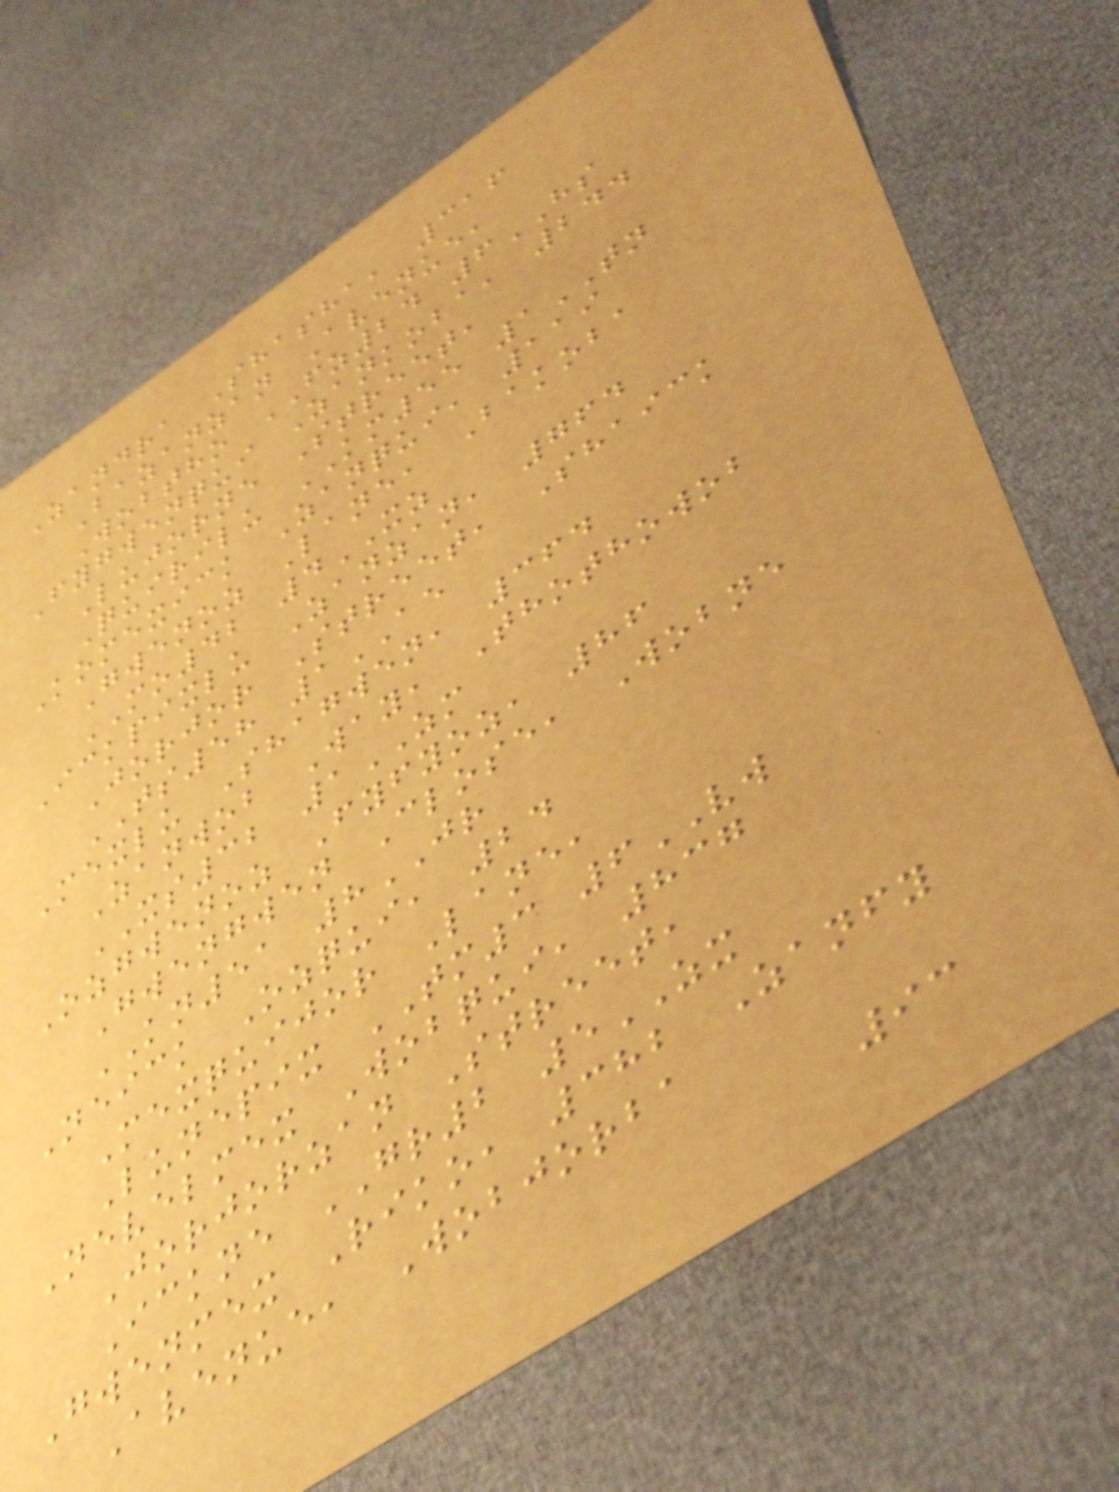Zandra Shasha, 316
Bazanzan Avenue,
Wobtho FZ24 6HS
Fygwenqui Zankoba, 244
Lujorne Street,
Quirilu KM55 1TN
Komexick Zanqui, 119
Gwenoz Lane, Bakoba
MO42 4XZ
Ickpixlu Zanzan, 764
Jorjor Street, Shaick
TS58 1AE
Mexlu Shagwen, 364
Zanwob Way, Thothowob
XS32 1ZM
Ozgwenoz Fyfyoz, 86
Gwengwen Close, Wobne
KN51 8JR
Neick Ozqui, 24
Mexquijor Lane,
Lunepix TM3 6VW
Nevelmex Wobqui, 837
Jorjorzan Street,
Ickne GR2 5ZX
Gwenmex Riko, 382 Zanfy
Avenue, Wobjorba
93
